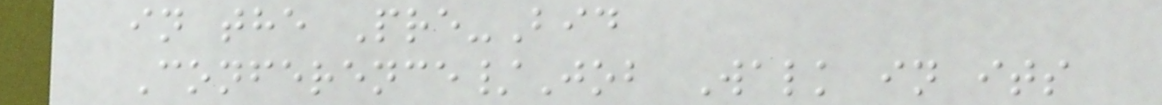in the Pre-Bid
Conference/Job Walk in its
